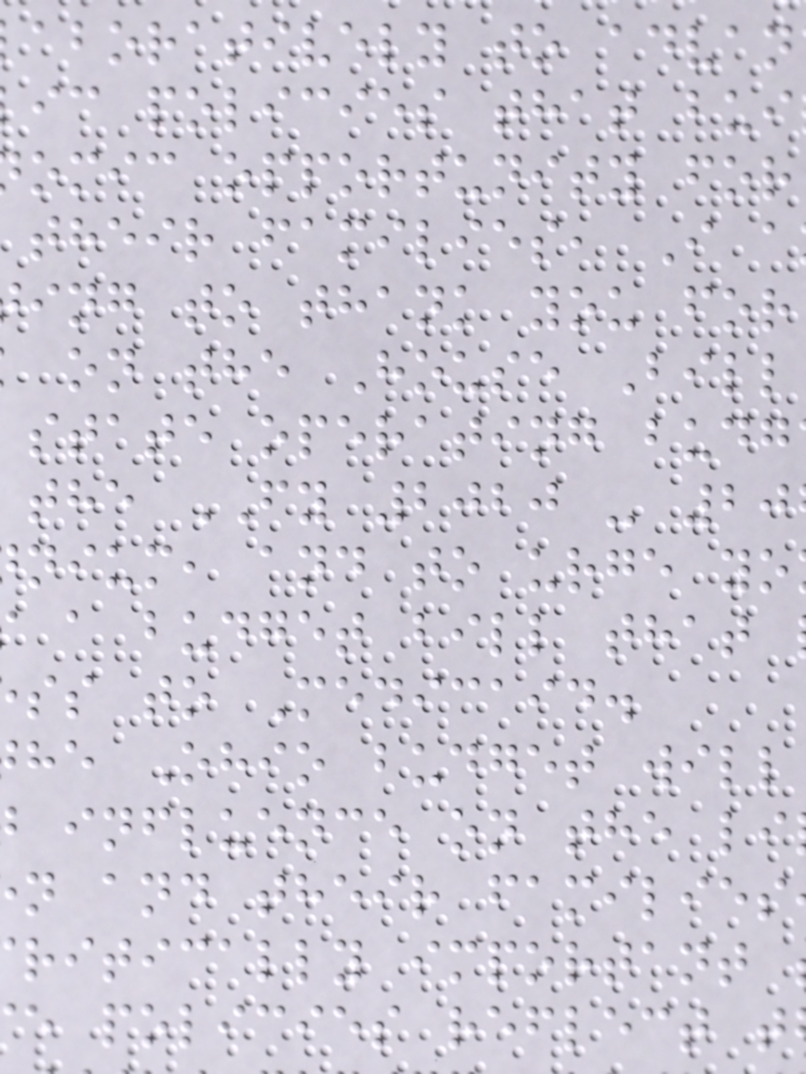aboratively to advan
ic policies that bui
omic opportunity for
their families, I a
ing to thank you for
on the House Bill
state operating budg
the FY 2020 - 20
nium, and to urge yo
a budget bill that
ss to Medicaid.
he Ohio budget will
influence on the li
n and their families
ritically important
e policies reflect t
